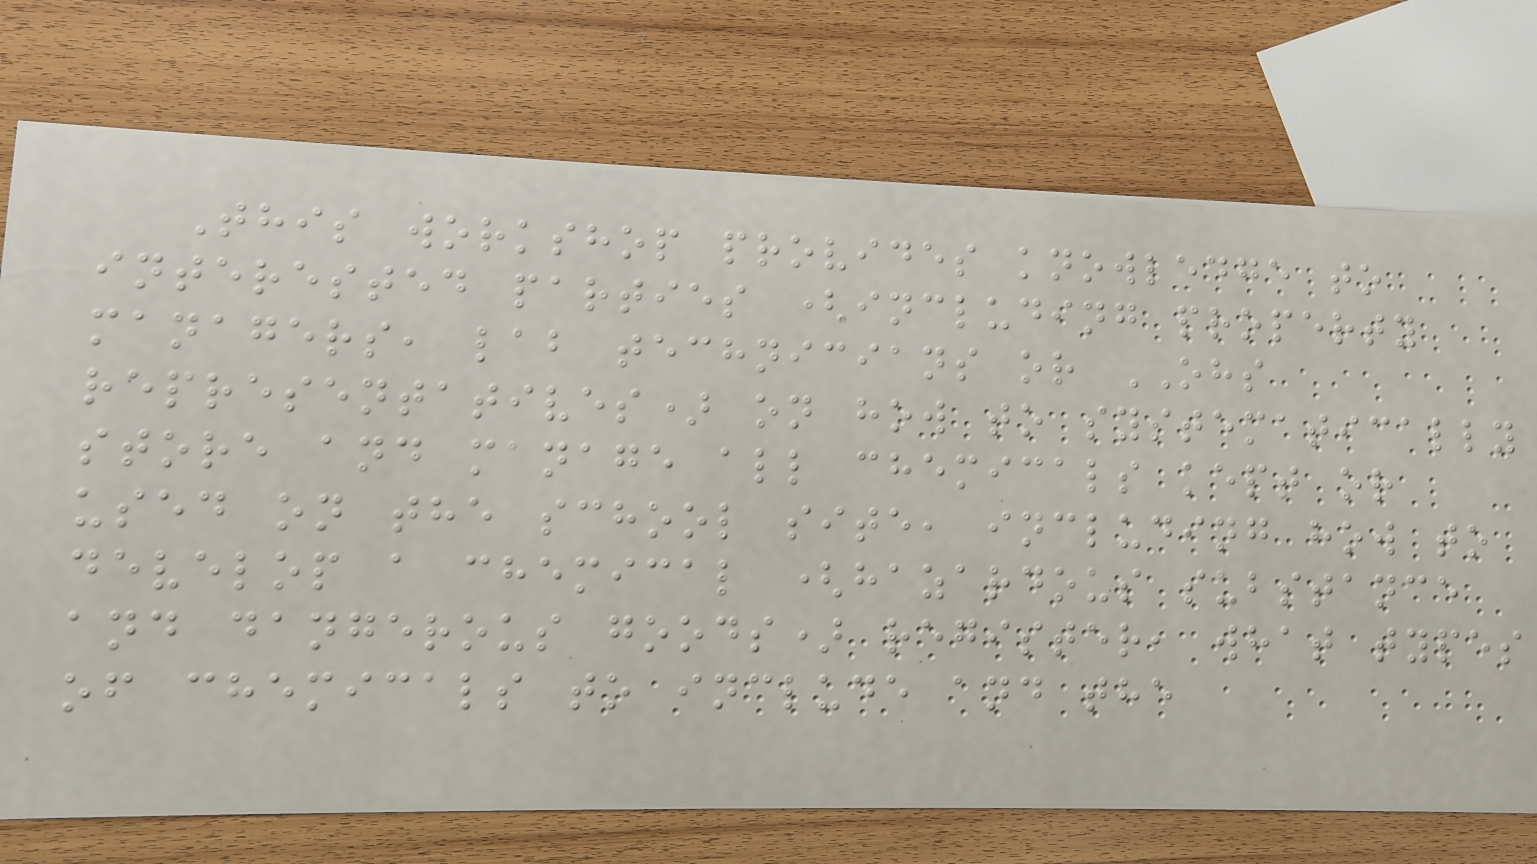This workshop provides knowledge to
interested parties (including property
managers, lab technicians or OHS
representatives) on how to systematically
store and manage all chemicals kept or
used on the school site, including how to
develop a chemical (hazardous substance
and dangerous goods) register, what types
of chemicals to include and the
